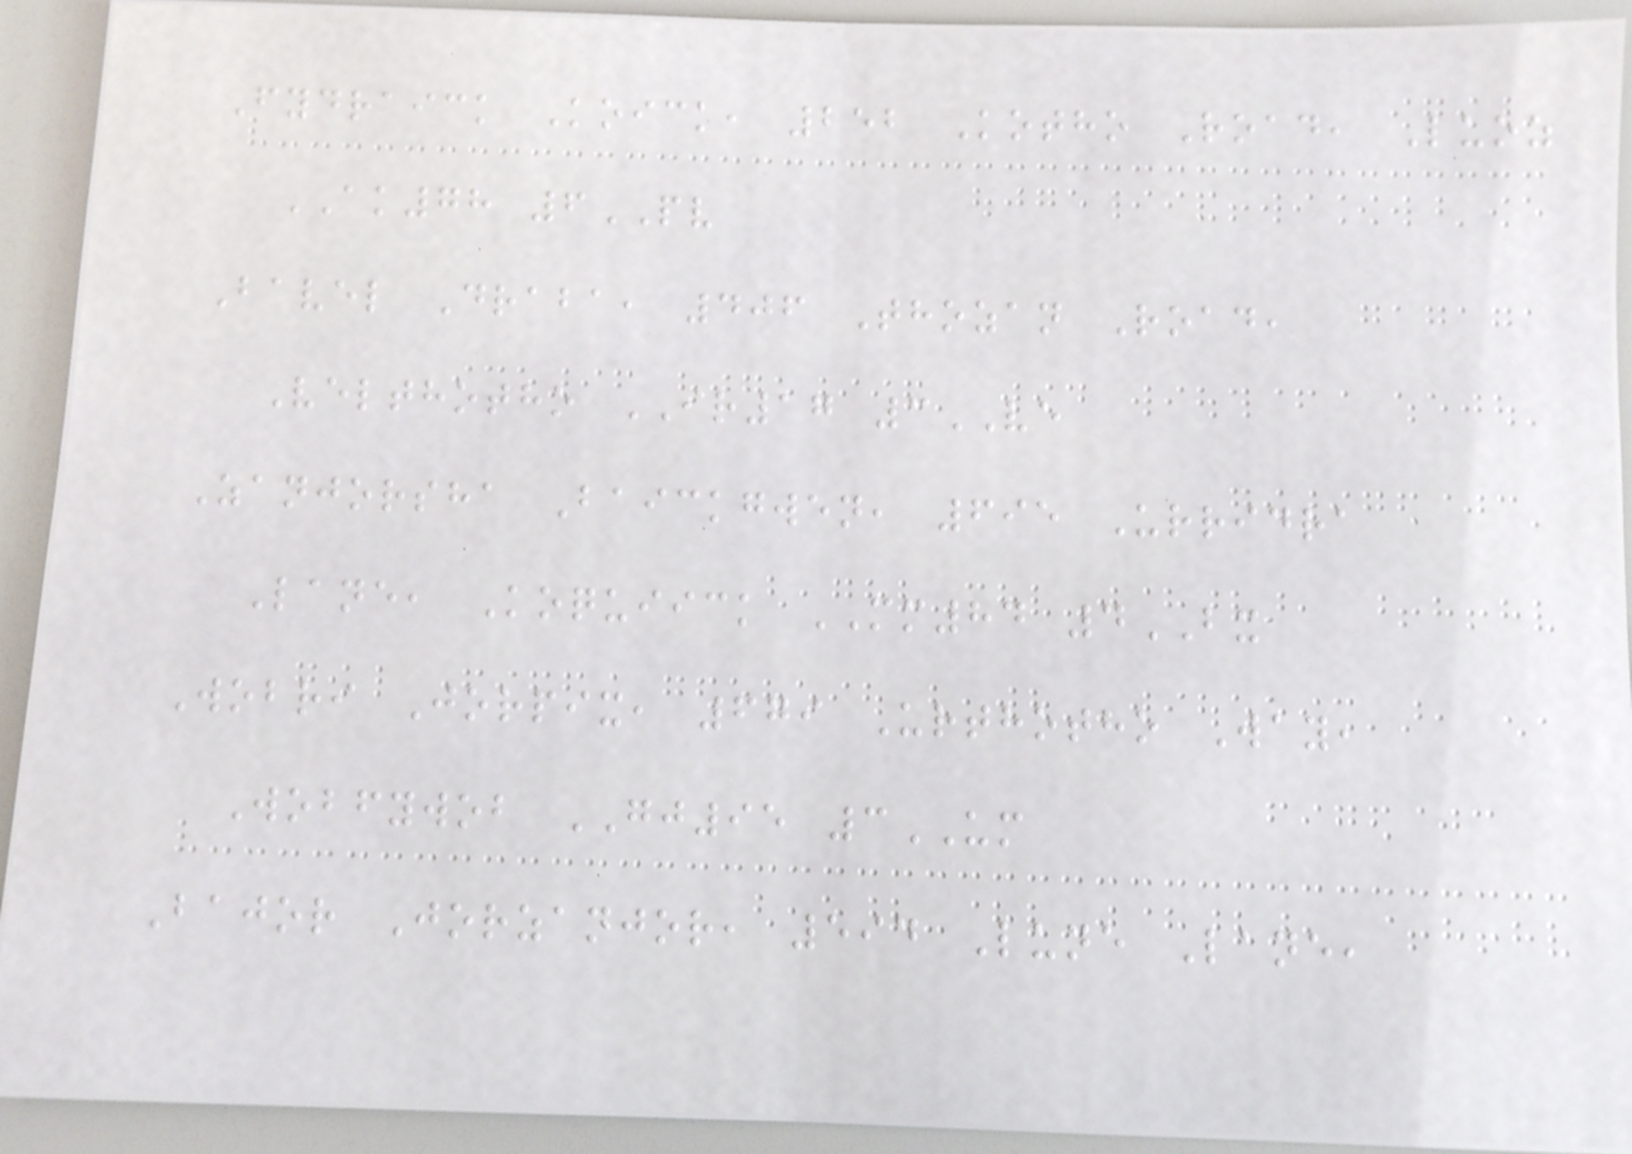Fydraick Koick, 252 Kotho Road, Luoz
AK78 6PV
Bavel Draba, 406 Thozan Road,
Velthotho IR17 3VE
Zanjorsha Baickgwen, 695 Urridra
Lane, Koquiick MM84 4BX
Wobri Jorpix, 679 Urthotho Way,
Wobfywob GJ95 3UM
Bajor Jorzanjor, 594 Lune Lane,
